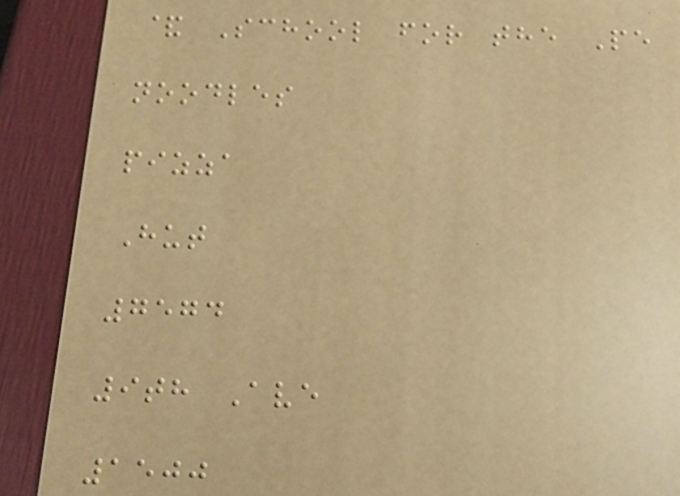& School for the Pe
noodles
pizza
Hut
7574
9th Ave
1500
